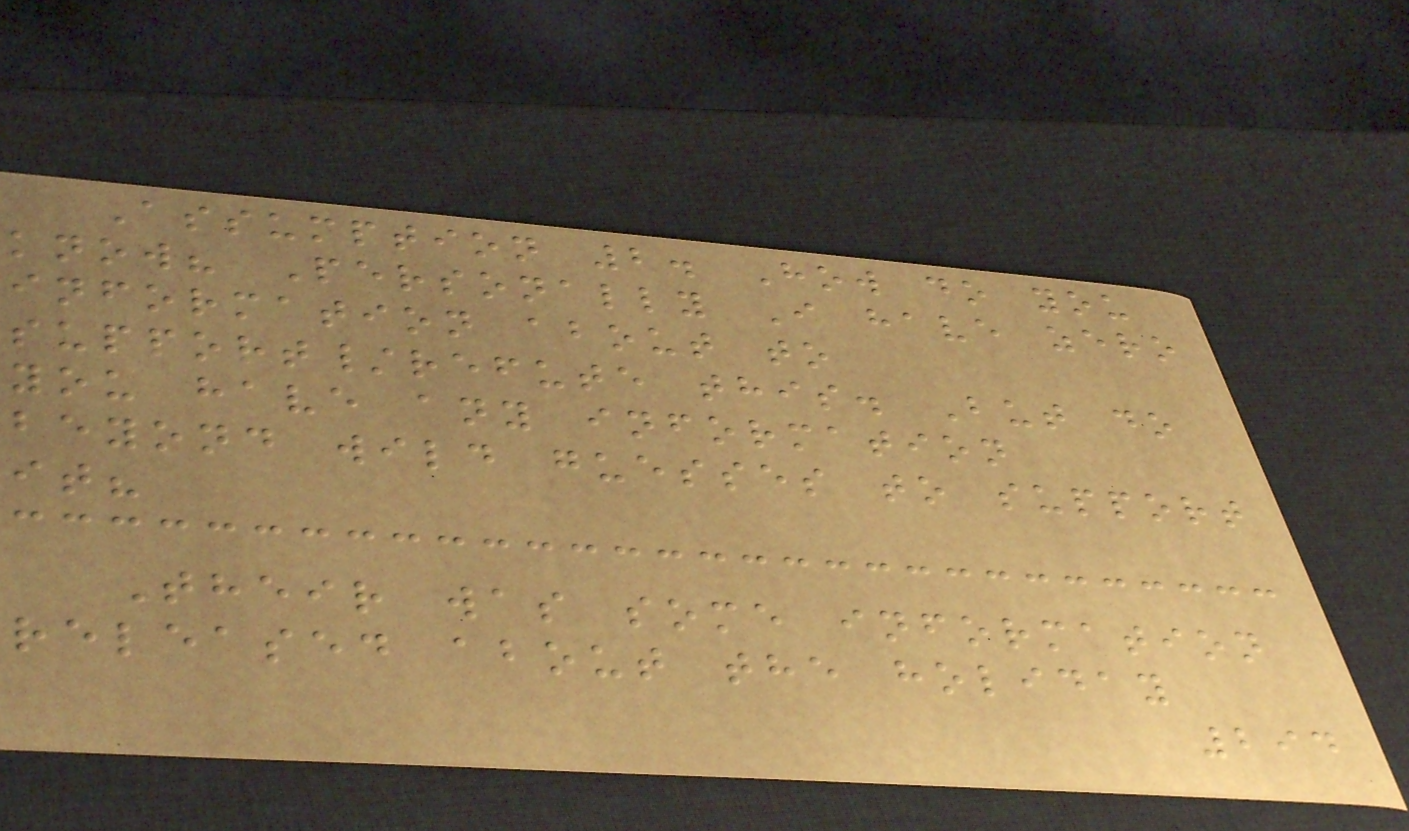Assumption 2. How do you
know? Personally I have zero
information about to
support/refute this. But do
you have any information
beyond wild guesses to support
it?
Their was some information
released about the holiday
294
